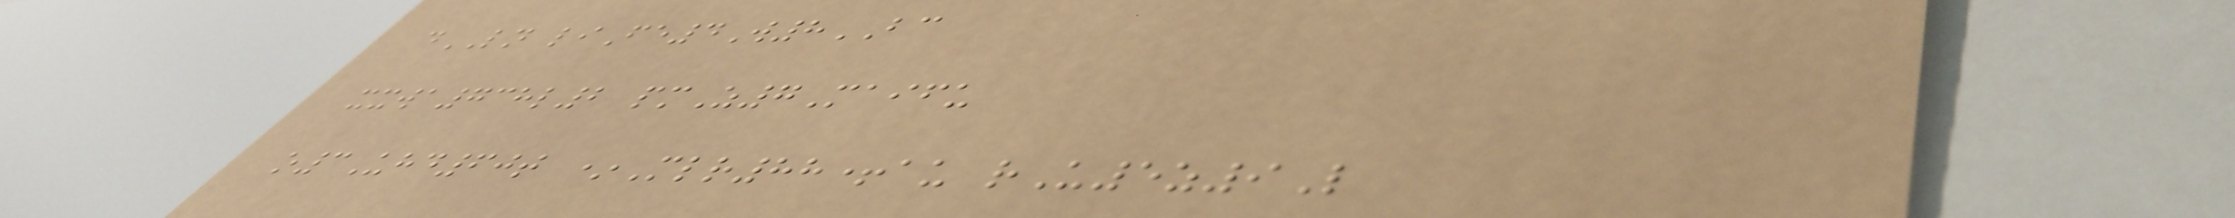dLN liFe4W8BC
xxwa738l2 pmZ7Maifu
o3Uhd60t *Mlr88+au rU5z9L
